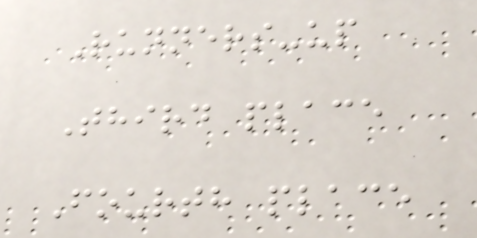Runners-up
Third place
Fourth place
